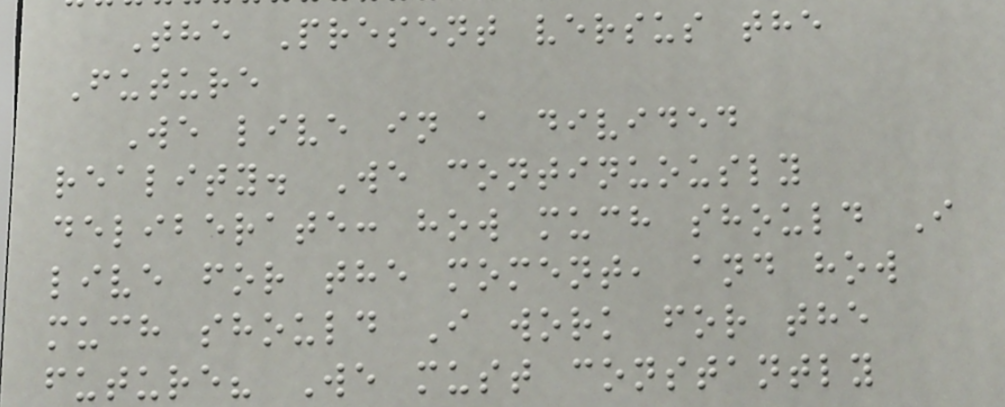The Present versus the
Future
We live in a divided
reality. We continuously
deliberate: how much should I
live for the moment, and how
much should I work for the
future? We must constantly
